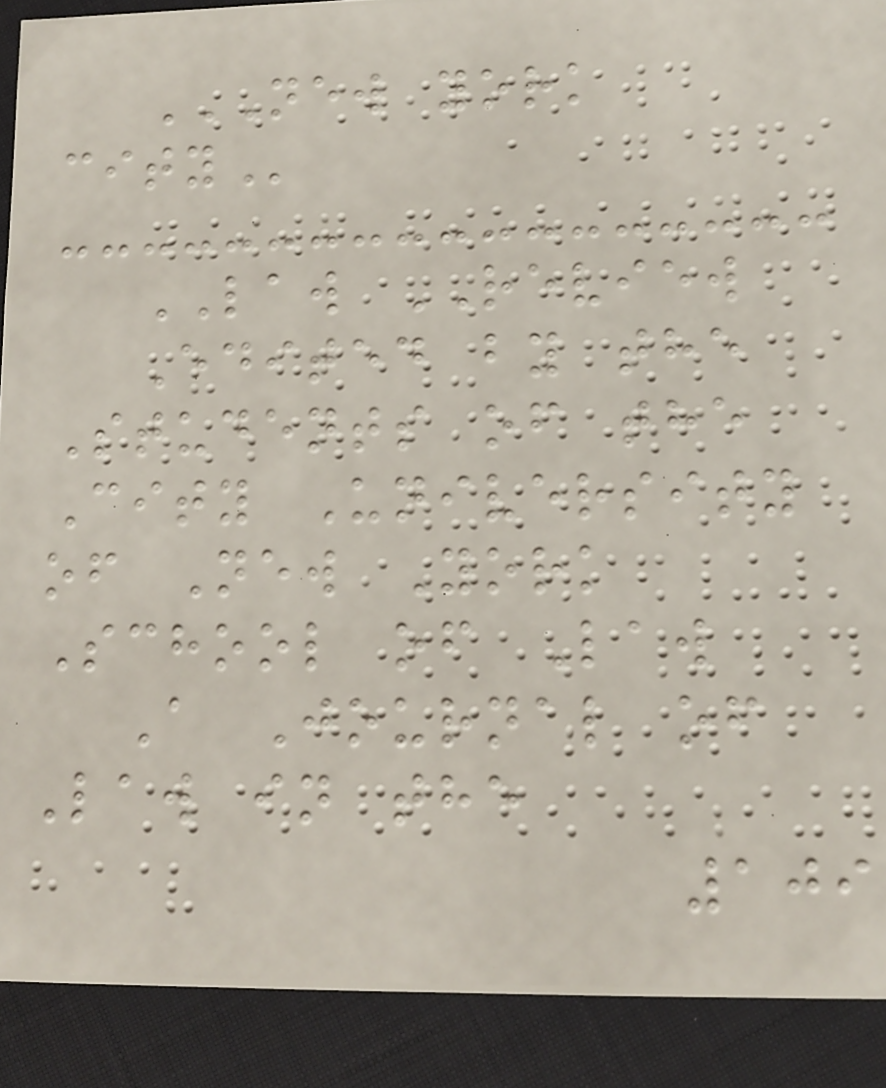NEW YORK
CITY
LAW REVIEW
Edited by the
Students of the
City University
of New York
School of Law
A Journal of
Law in the
109
